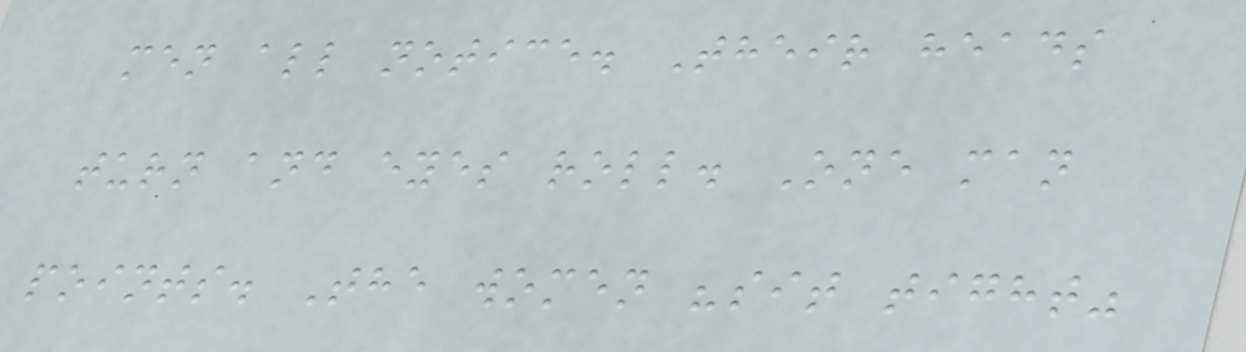men all notice. Their heads
turn and eyes roll. One man
points. The women "sit tight"
